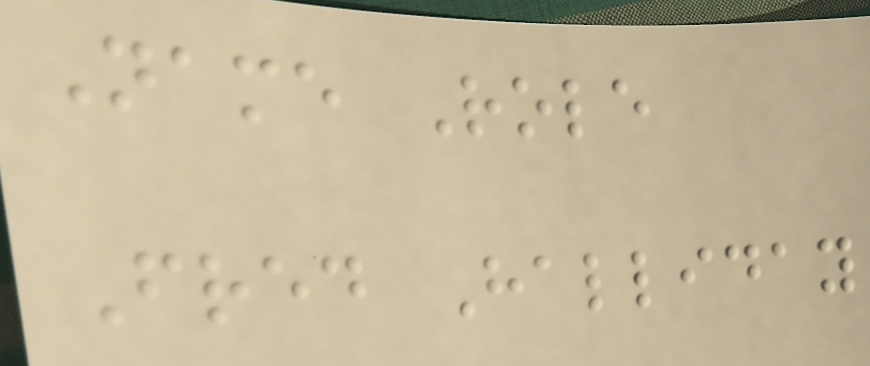Name Role
Fred Halliday
